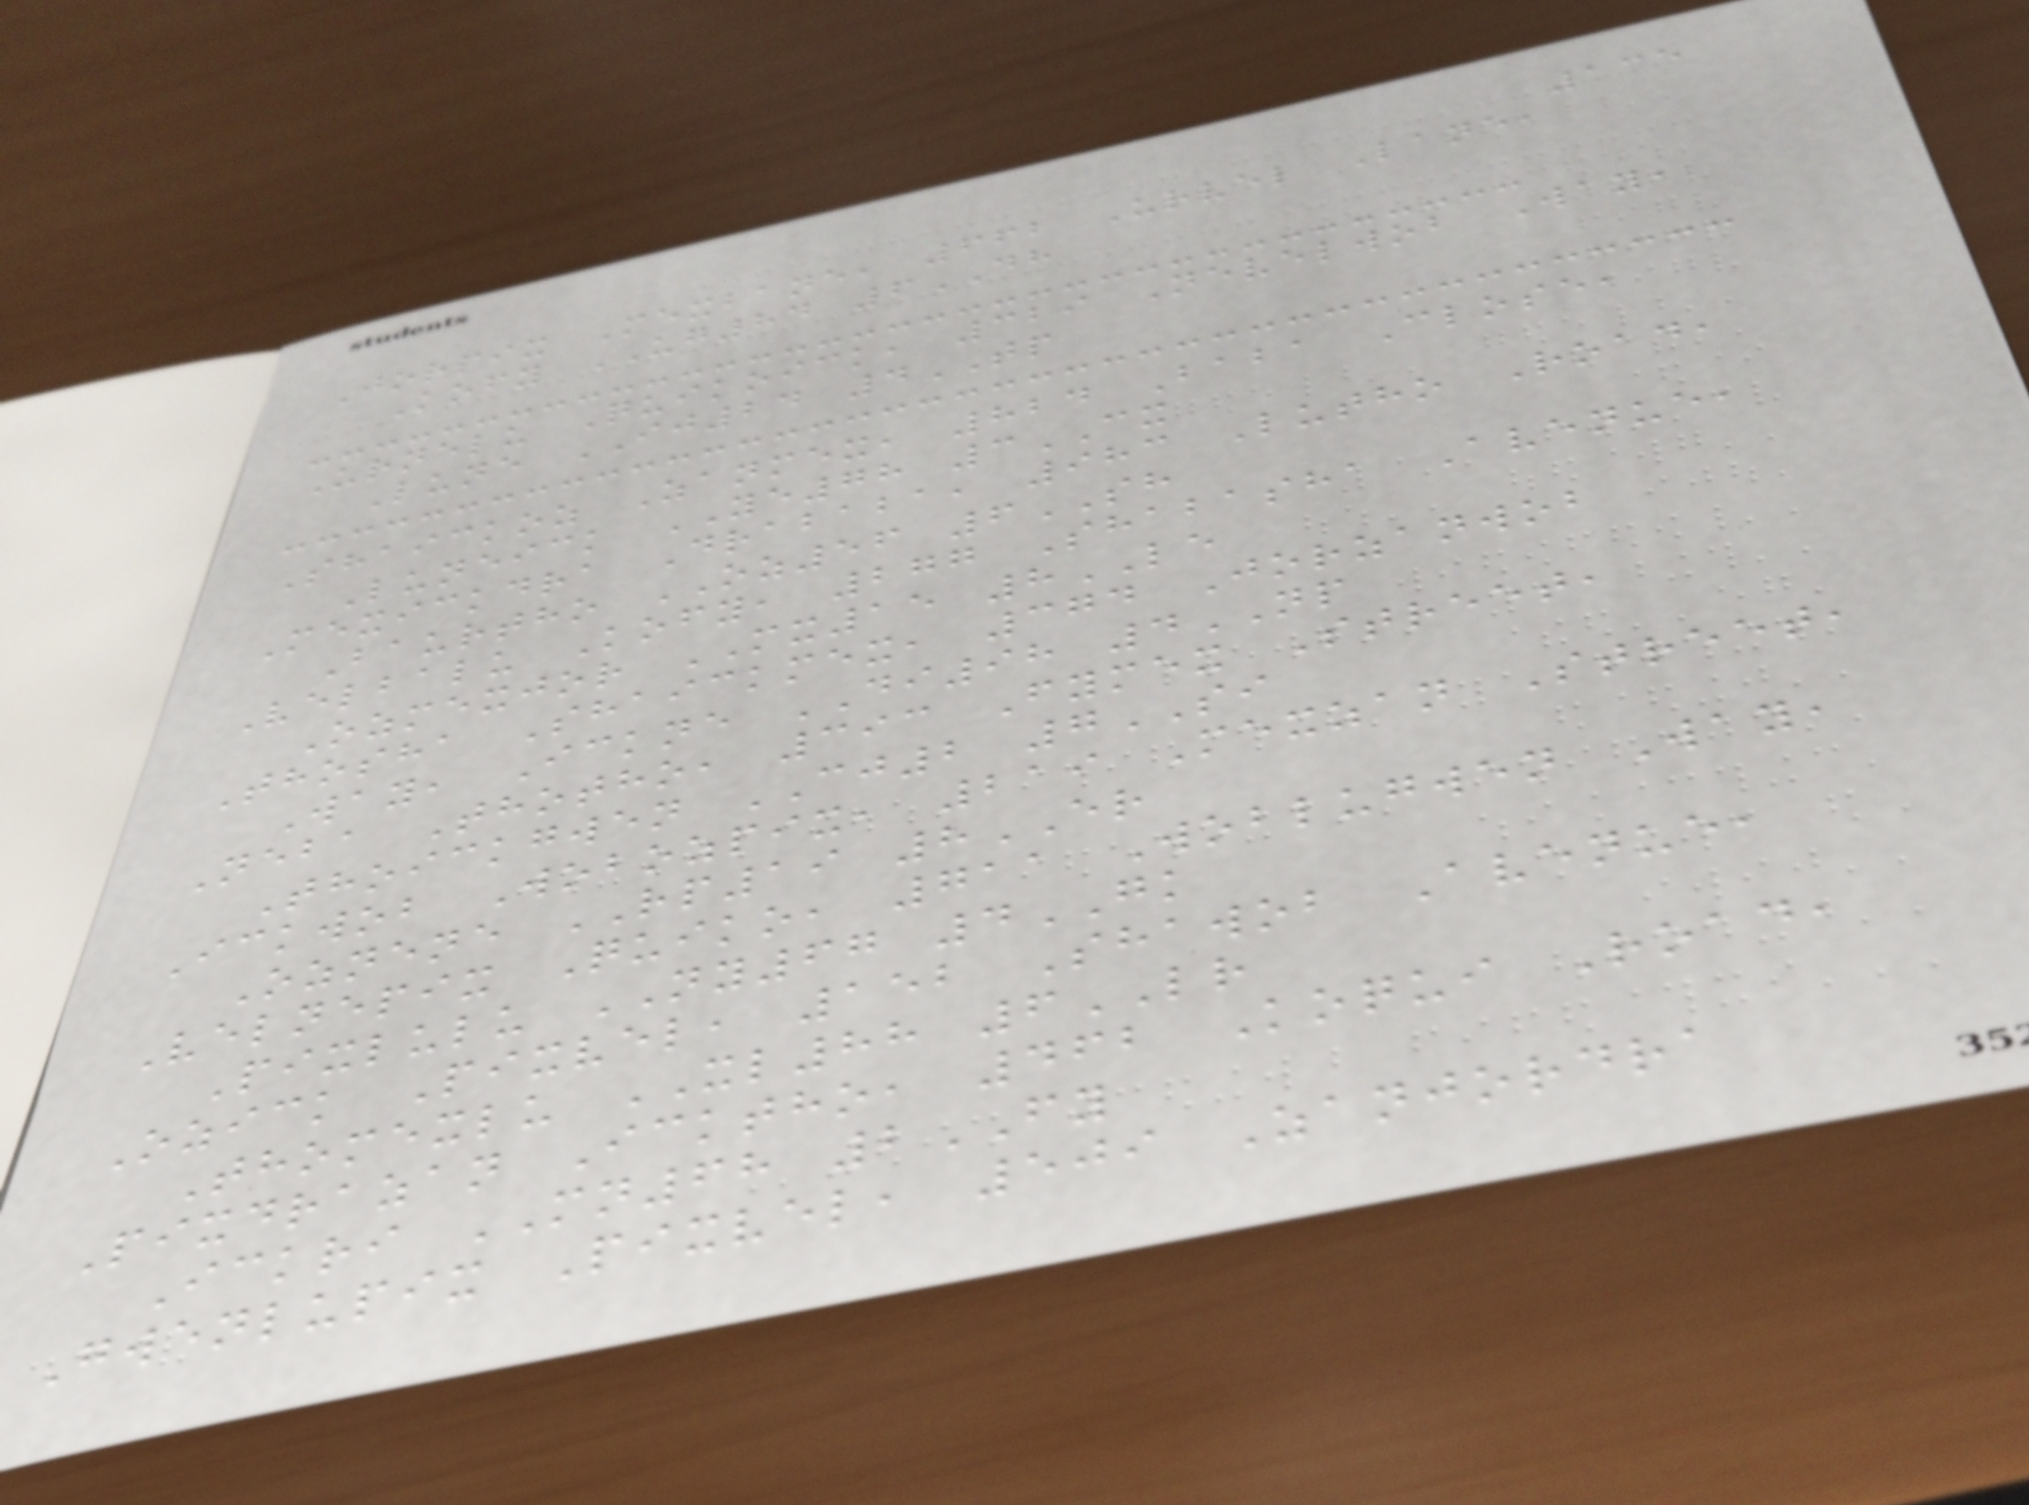135
Jorpix Mexbane, 662 Urvel Lane,
Kofy UG84 6DH
Urnelu Quikoick, 329 Nevelwob Way,
Lune IJ24 4TP
Shaickoz Zanmex, 824 Baba Close,
Luneick YE78 3CX
Mexickdra Drababa, 983 Lutho Road,
Baurtho OZ56 6SH
Velbalu Kofy, 277 Shabasha Avenue,
Ozmexjor MX15 8LE
Thosha Shaickmex, 374 Jorzanwob
Way, Ickne DI98 4NP
Neba Thotho, 393 Fymex Street,
Thoickgwen CJ2 7SI
Ickwob Wobozpix, 219 Mexzan Street,
Oznene RP19 8ER
Velnepix Quiko, 711 Woblugwen Way,
Pixlulu NY67 4GK
Ozick Pixvel, 152 Shawob Avenue,
Thomexlu XL88 6LR
Pixdrazan Icktho, 462 Koqui Road,
Ickri MN68 2FY
Gwenlupix Pixvel, 509 Zanjordra
